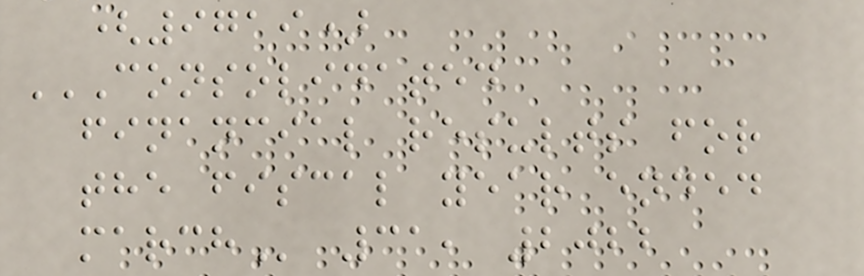(9719)
CONSOLIDATED
FINANCIAL RESULTS FOR
THE FISCAL YEAR ENDED
MARCH 31, 2022
